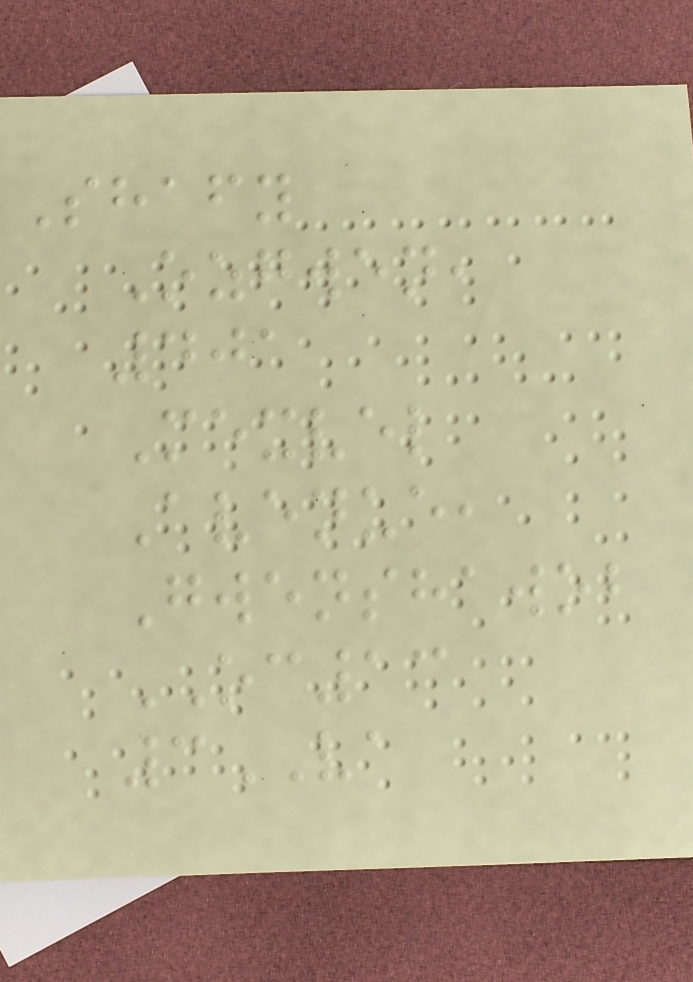Shafy
Ozgwen,
401
Mexvel
Avenue,
Gwenshawob
OC13
3VA
